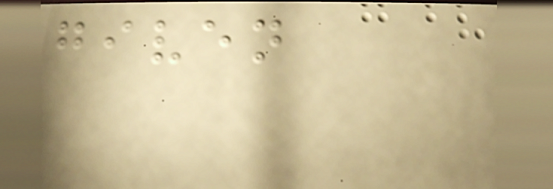given
